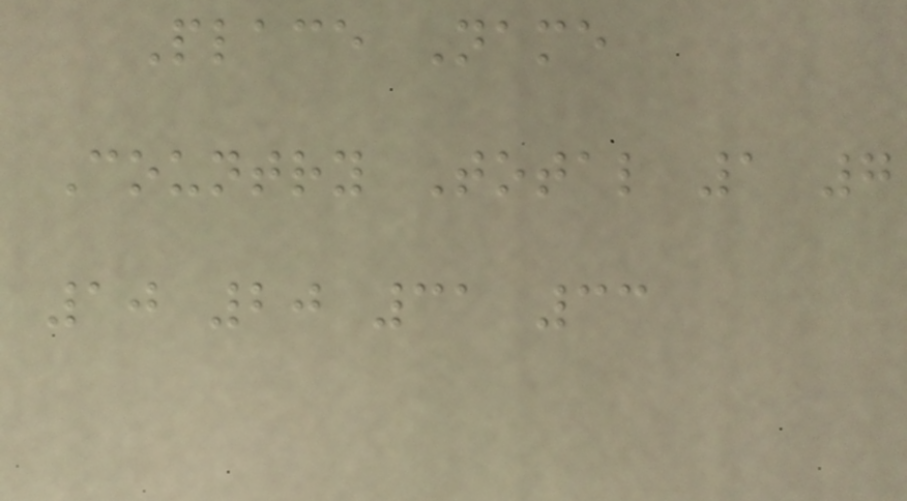Place Name
Country Total 1 7
10 20 31 33
